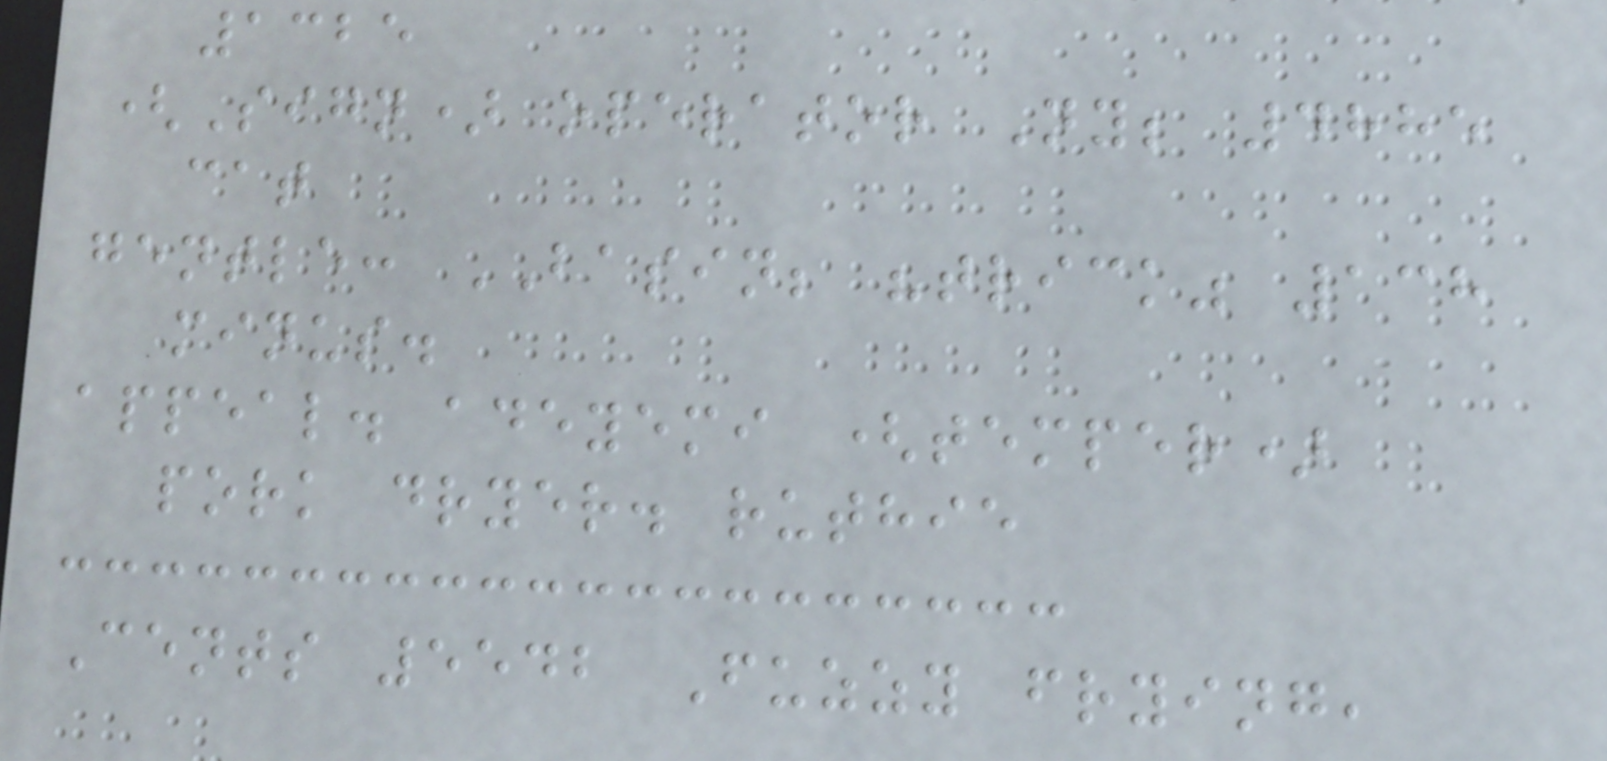1325
(Sign) operator Ny; 4885
cat
gentle: BASIN; "trick" 138
minus.
appeal. adeyemi (temper)
pork dryer. ruthie
Cents 5542 Fuzzy frying,
